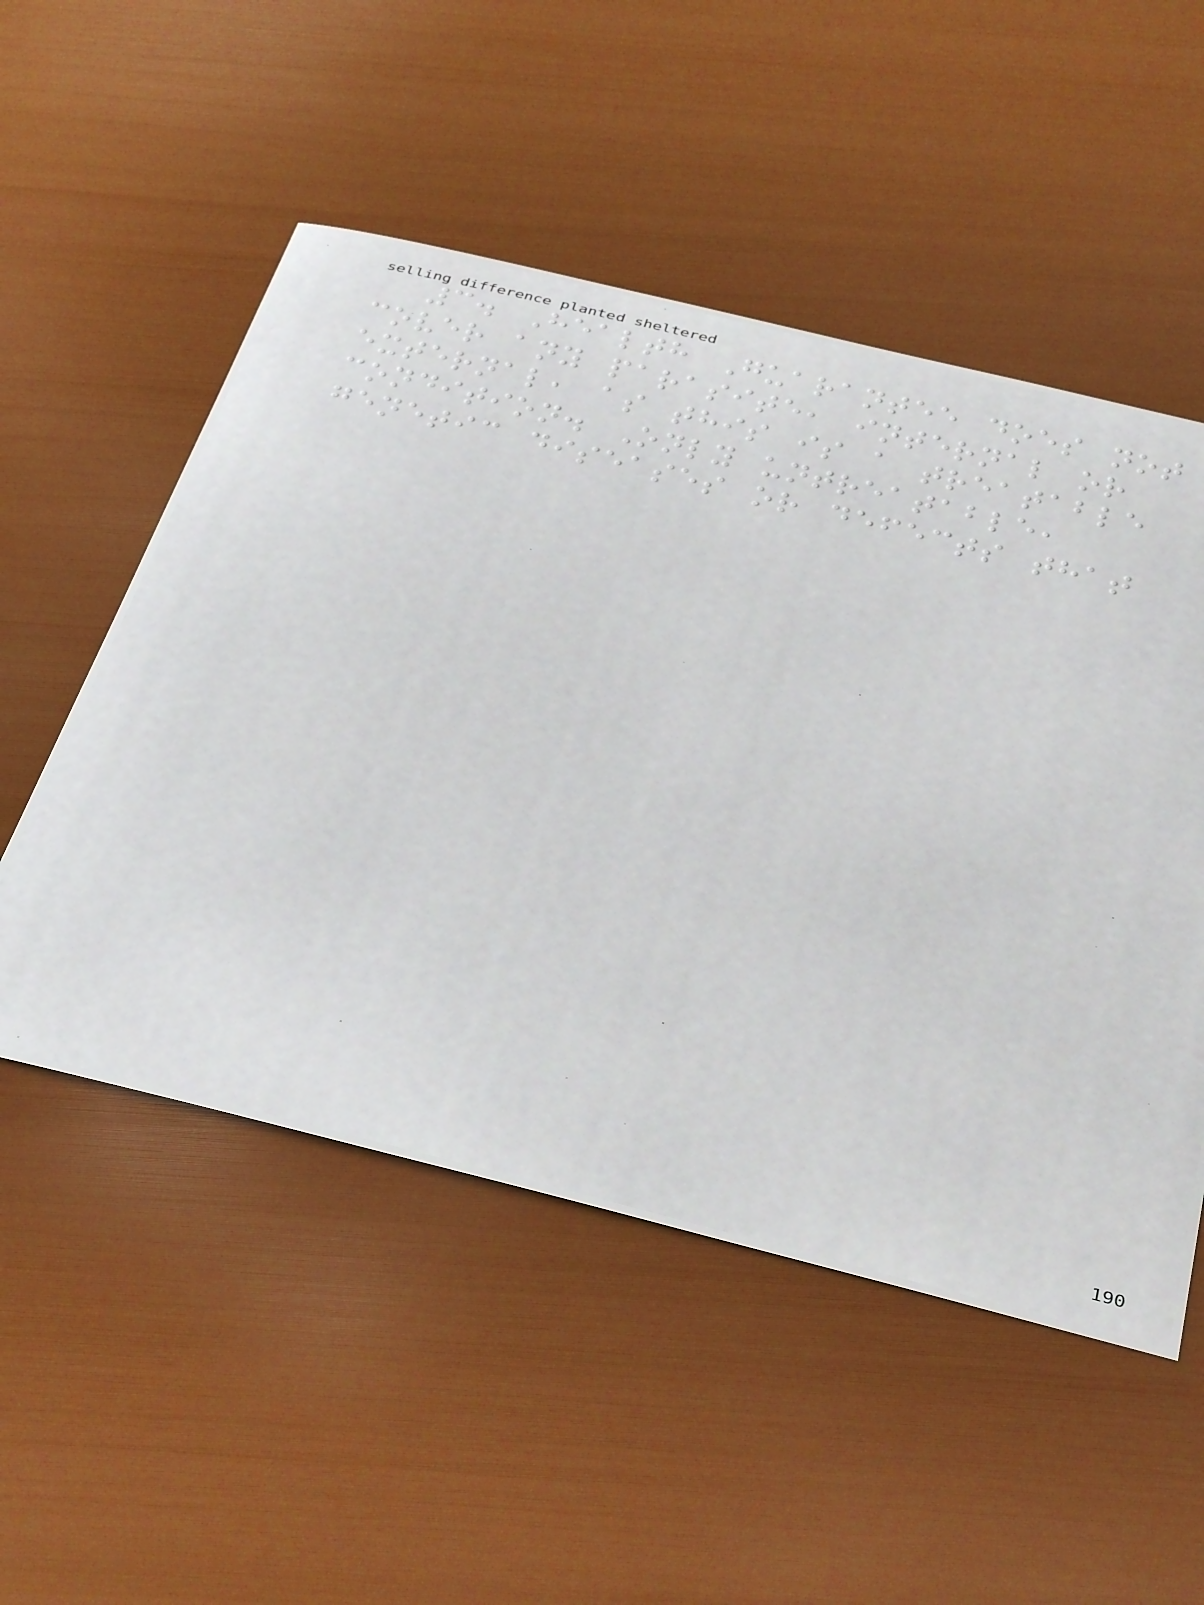3. Health Guarantee does not
cover any parasite, internal or
external, as this is a treatable
condition. Only untreatable,
genetic diseases or defects that
